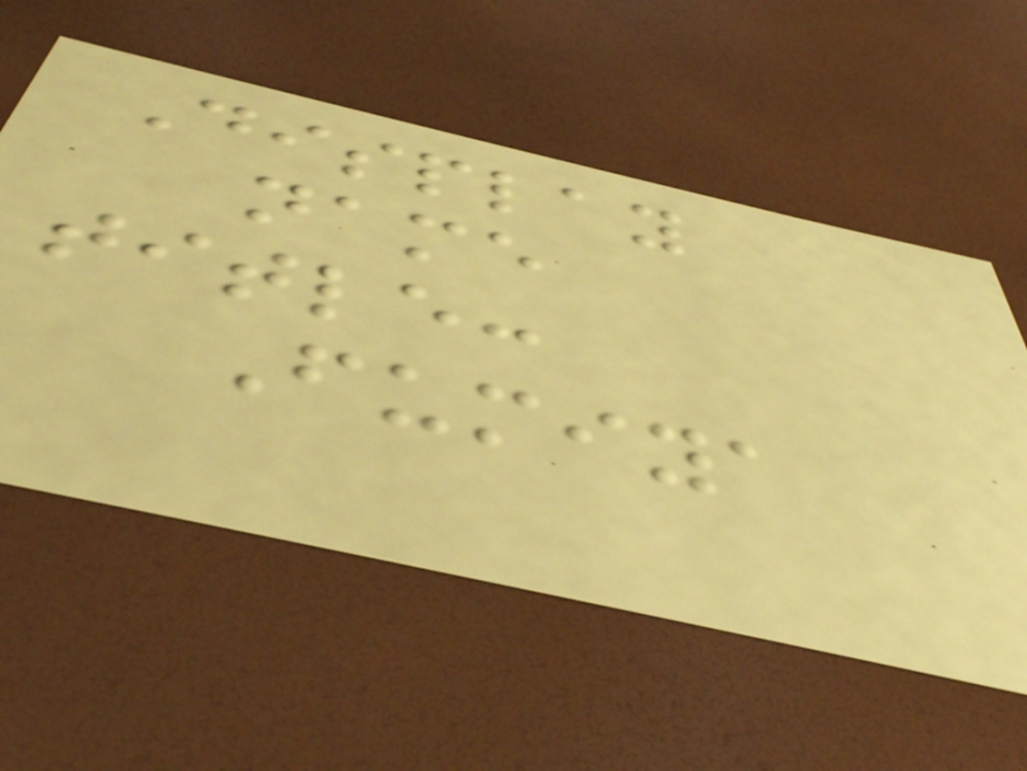Display
name
title:
Fumiya
